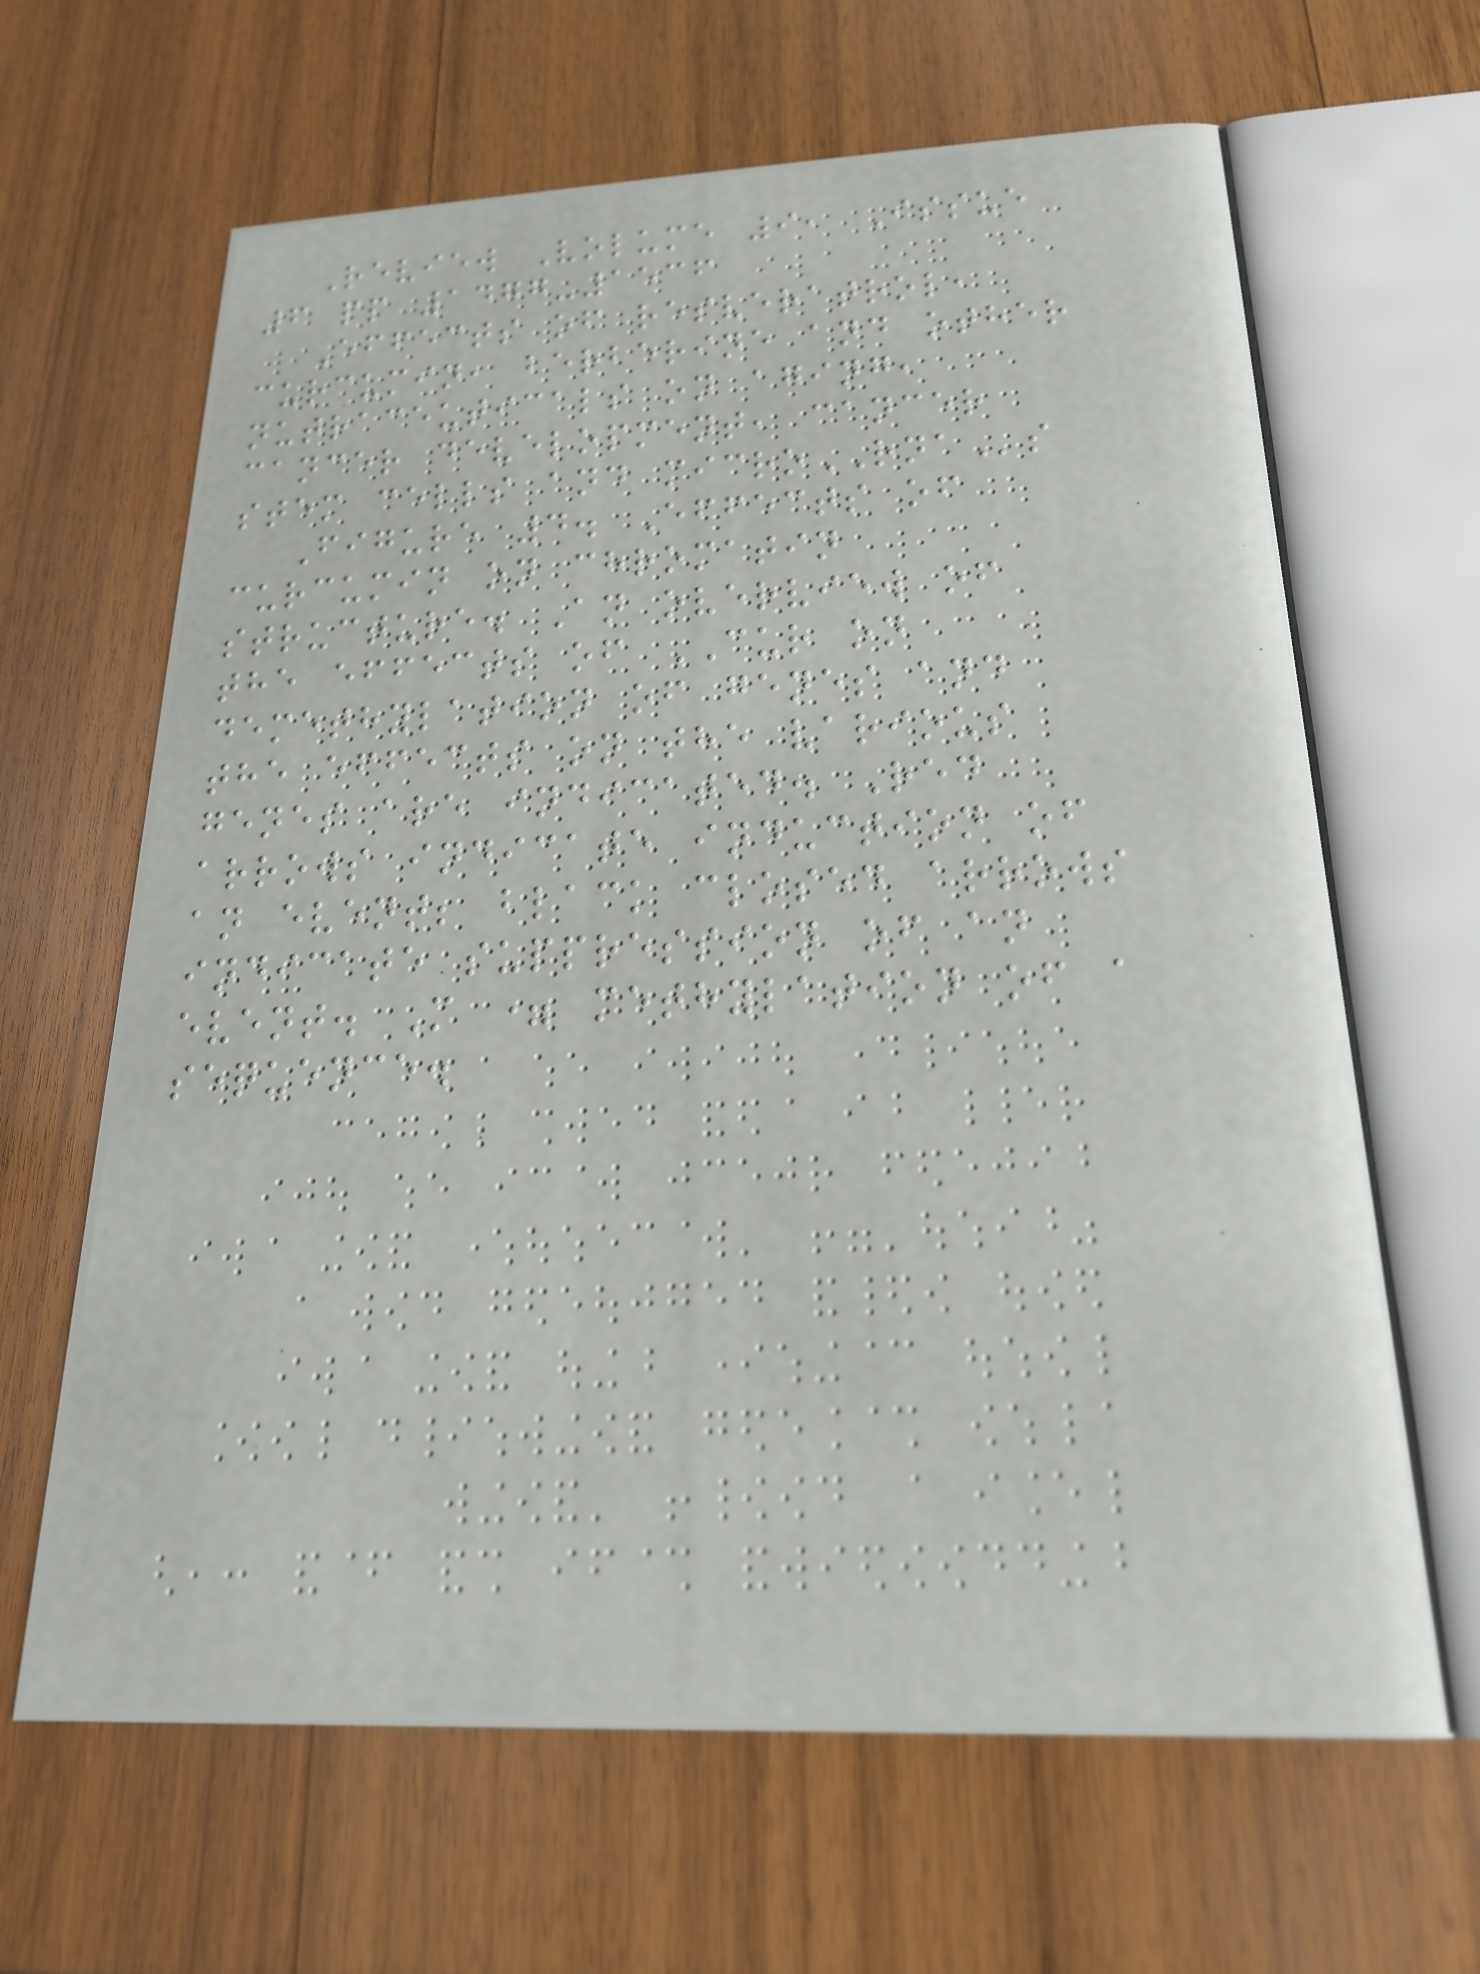Review Volume 9, Issue
6 pp 1477-1536
Effects of resveratrol,
curcumin, berberine and other
nutraceuticals on aging,
cancer development, cancer
stem cells and microRNAs
Figure 4. Effects of
curcumin on chromatin
structure. An overview of
the effects of CUR on
demethylation of genes and
the effects on the various
genes are indicated. Red
arrows indicate induction of
an event; black closed arrows
indicate suppression of an
event. M = methylation of a
sequence.
